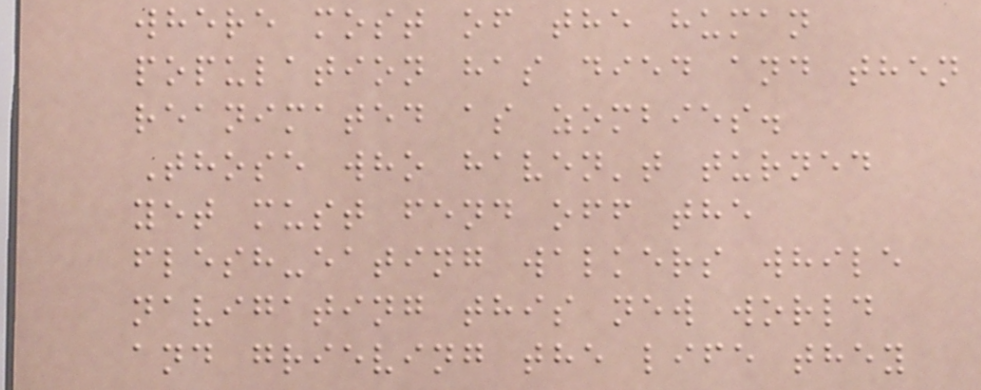where most of the human
population has died and then
reanimated as zombies.
Those who haven't turned
yet must fend off the
flesh-eating walkers while
navigating this new world
and grieving the life they
